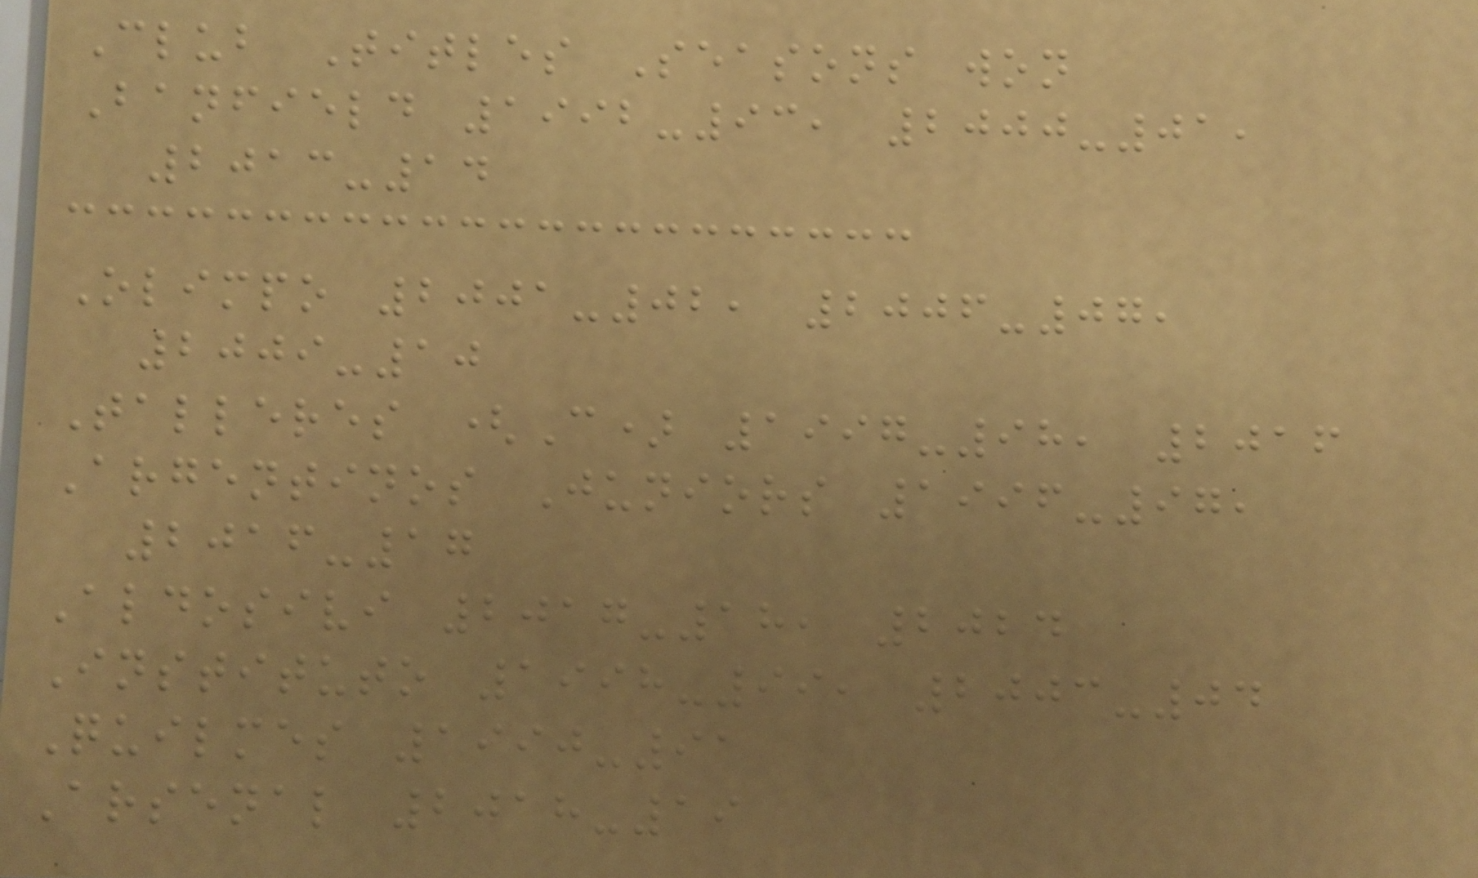Club Titles Seasons won
Banfield 1992-93, 2000-01,
2013-14
Olimpo 2001-02, 2006-07,
2009-10
Talleres (C) 1997-98, 2016
Argentinos Juniors 1996-97,
2016-17
Aldosivi 2017-18, 2024
Instituto 1998-99, 2003-04
Quilmes 1990-91
Arsenal 2018-19
